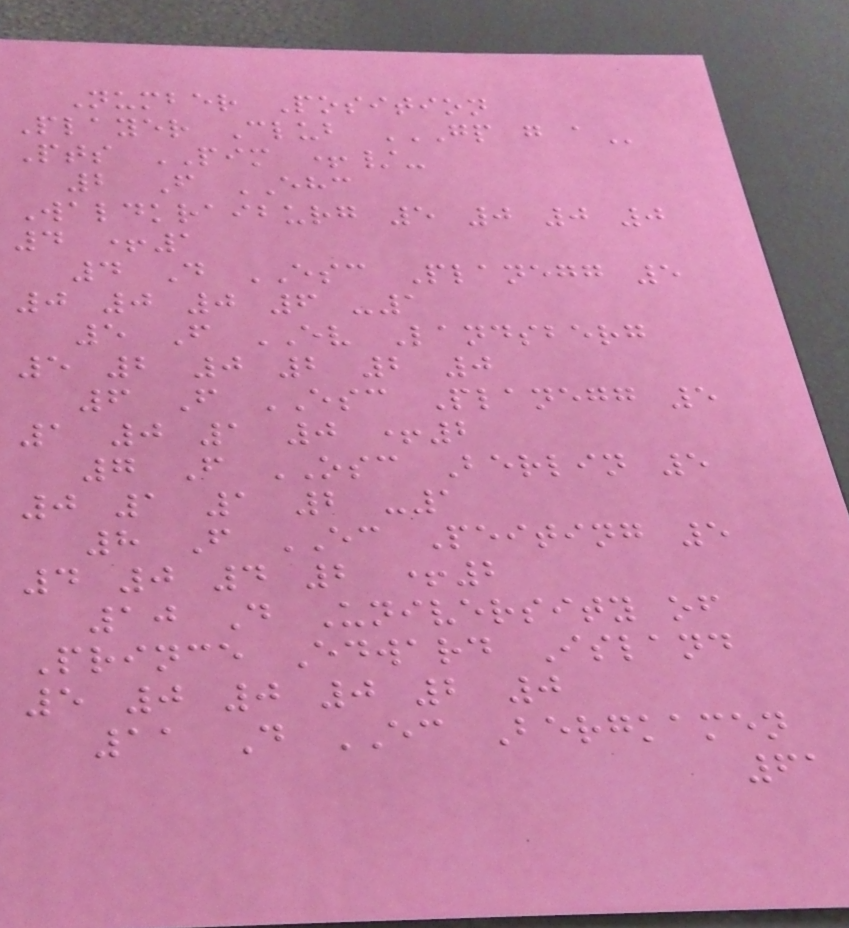Number Position
Player Club GP G A
Pts PIM +/-
2 F EHC
Waldkraiburg 5 0 0 0
4 +1
4 D ESC Planegg 5
0 0 0 6 -1
5 F EV Landsberg
5 2 0 2 2 0
6 F ESC Planegg 5
1 0 1 0 +2
7 F OSC Berlin 5
0 1 1 2 -1
8 F EC Peiting 5
4 0 4 2 +2
10 D University of
Prince Edward Island
5 0 0 0 2 0
11 D EC Bergkamen
61
